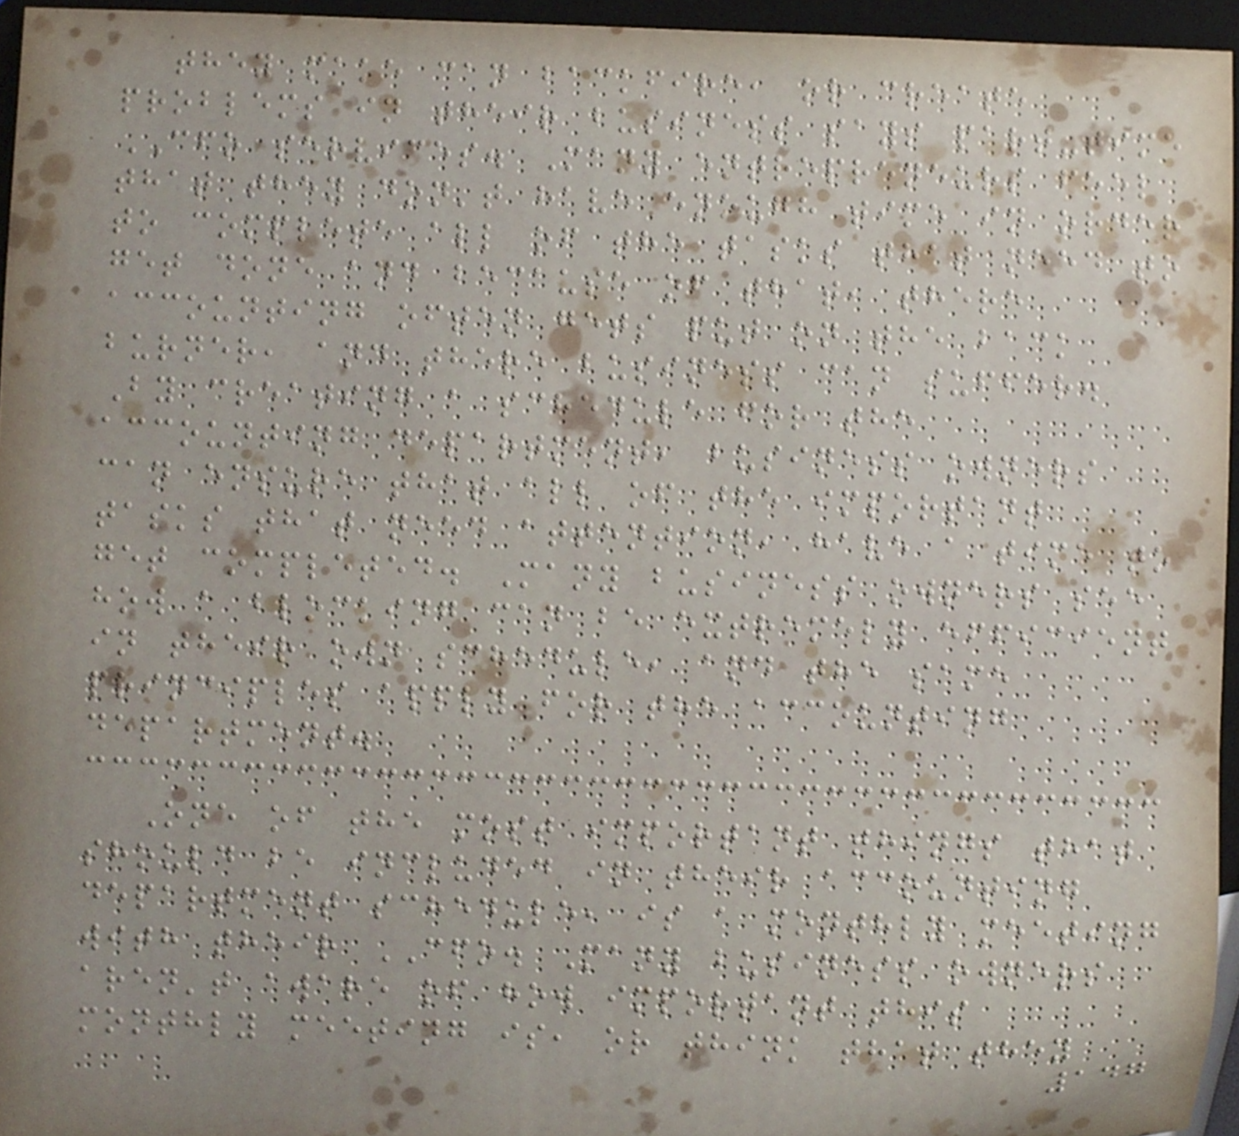they make can backfire, or create
problems in their business says part-time
CFO services. Many entrepreneurs feel
that they don't have enough time in order
to complete all of the tasks that need to
get done and because of that, there
accounting often gets put on the back
burner, and there business can suffer.
By creating a schedule for the
accounting department, business owners
can ensure that all of the important
tasks that need attention, have a time to
get completed. Many business owners see
how a blocking can be extremely efficient
in their own schedule, and the same
principles apply for the accounting
department.
One of the most important things that
should be included in their accounting
department schedule, is a monthly meeting
with their CFO. Many business owners
aren't aware of how important this
monthly meeting is, or think that they
147
